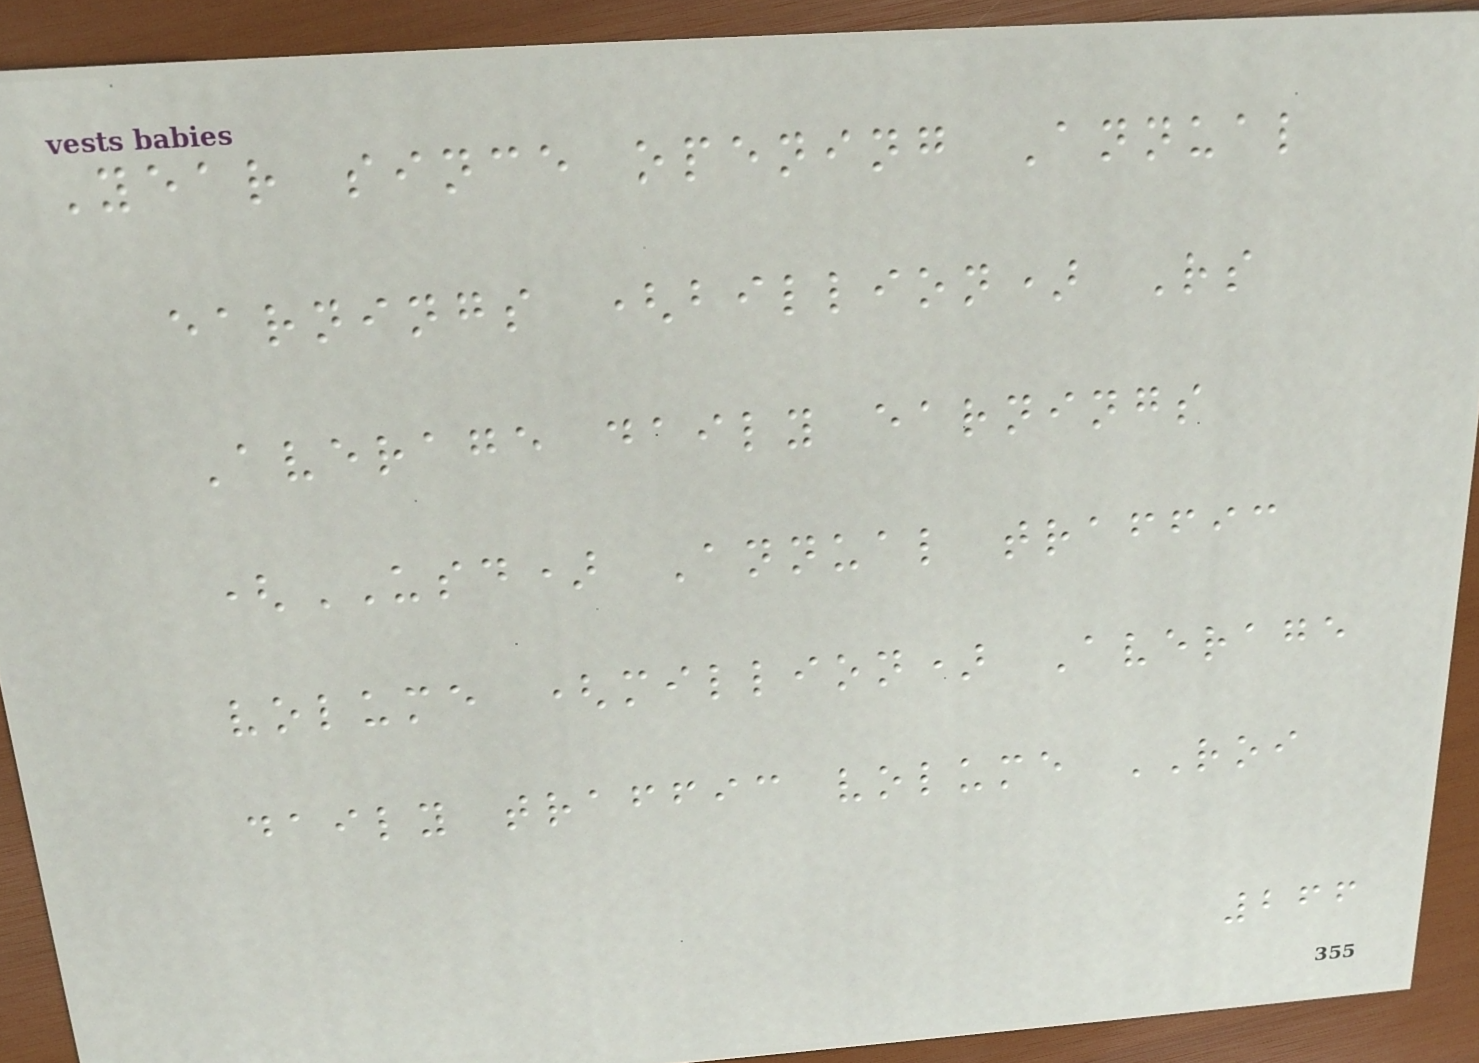Year since opening Annual
earnings (billion) Rs
Average daily earnings
(USD) Annual traffic
volume (million) Average
daily traffic volume ROI
266
